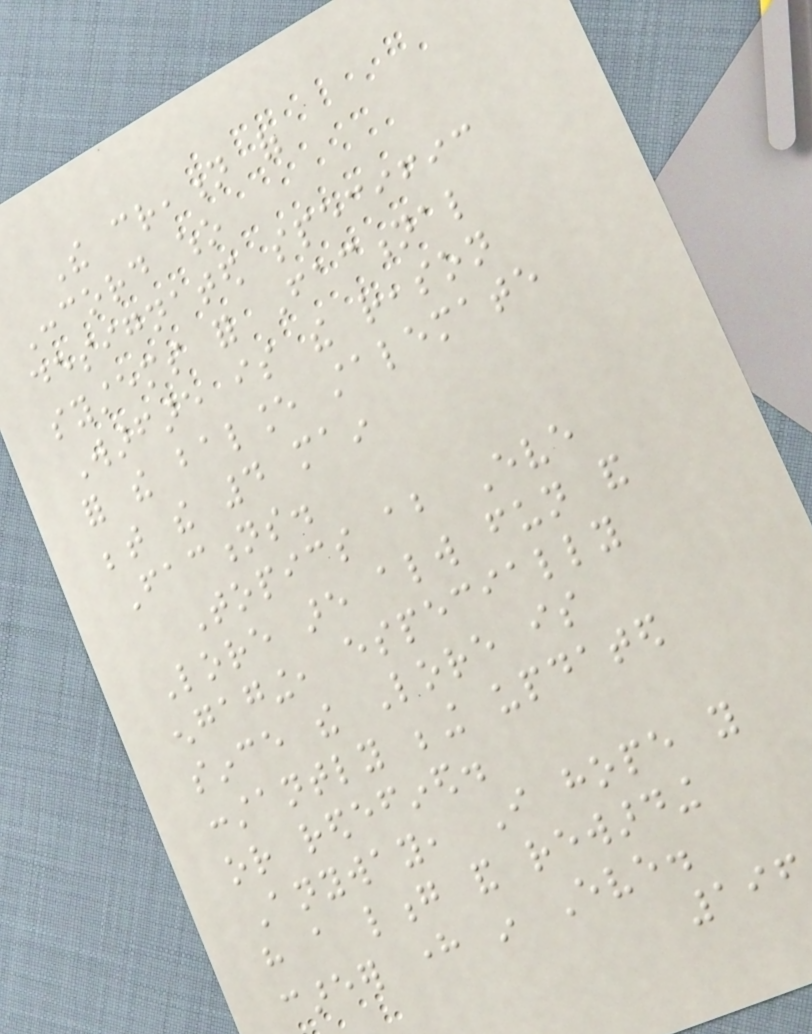The creation of
Concord who
designated specific
systems for Factional
Warfare is the reason
for the balance stalemate
between the 4 main
Factions.
Topics about Eve
Lore are always fun and
engaging, especially
since the Lore is
constantly being updated
or redefined.
Anyway, I hope you
have a long and rewarding
career here in Eve.
196
